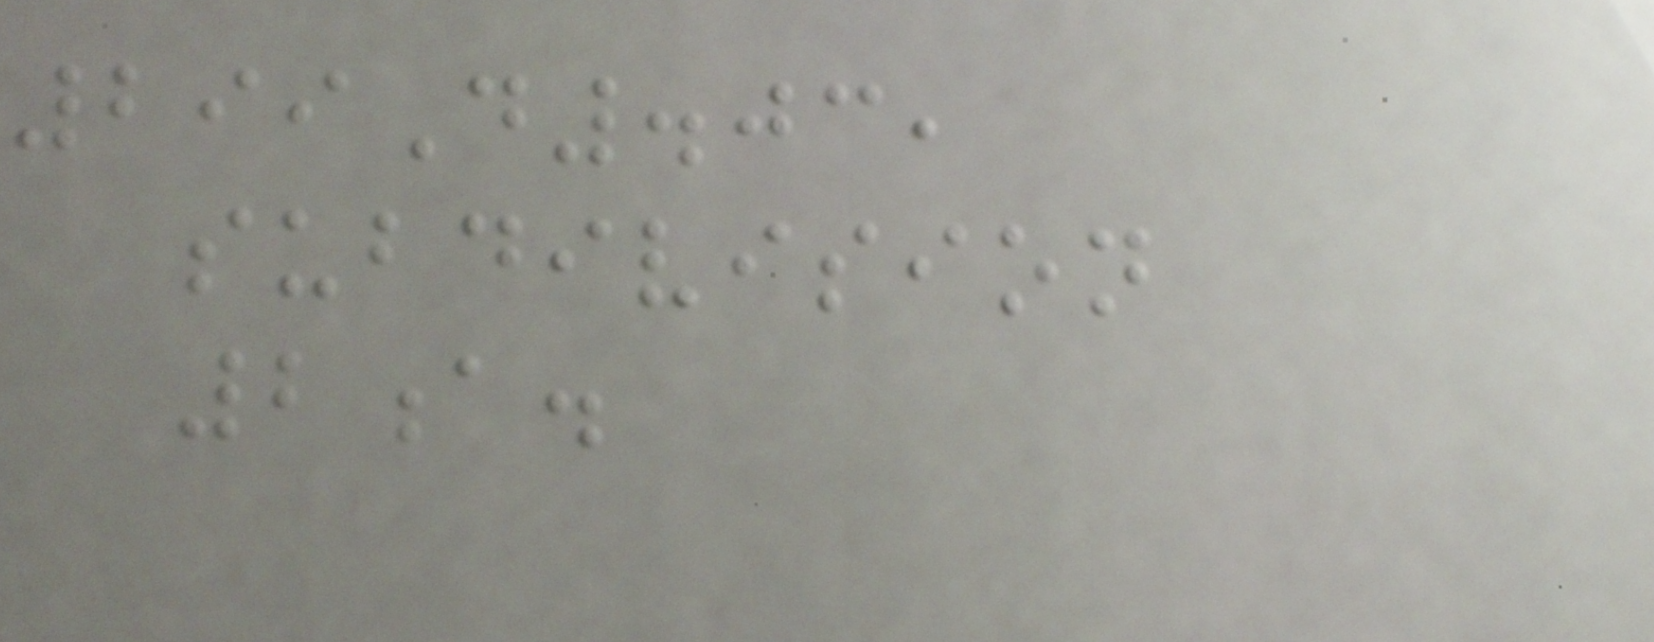299D.03,
subdivision
2a.
